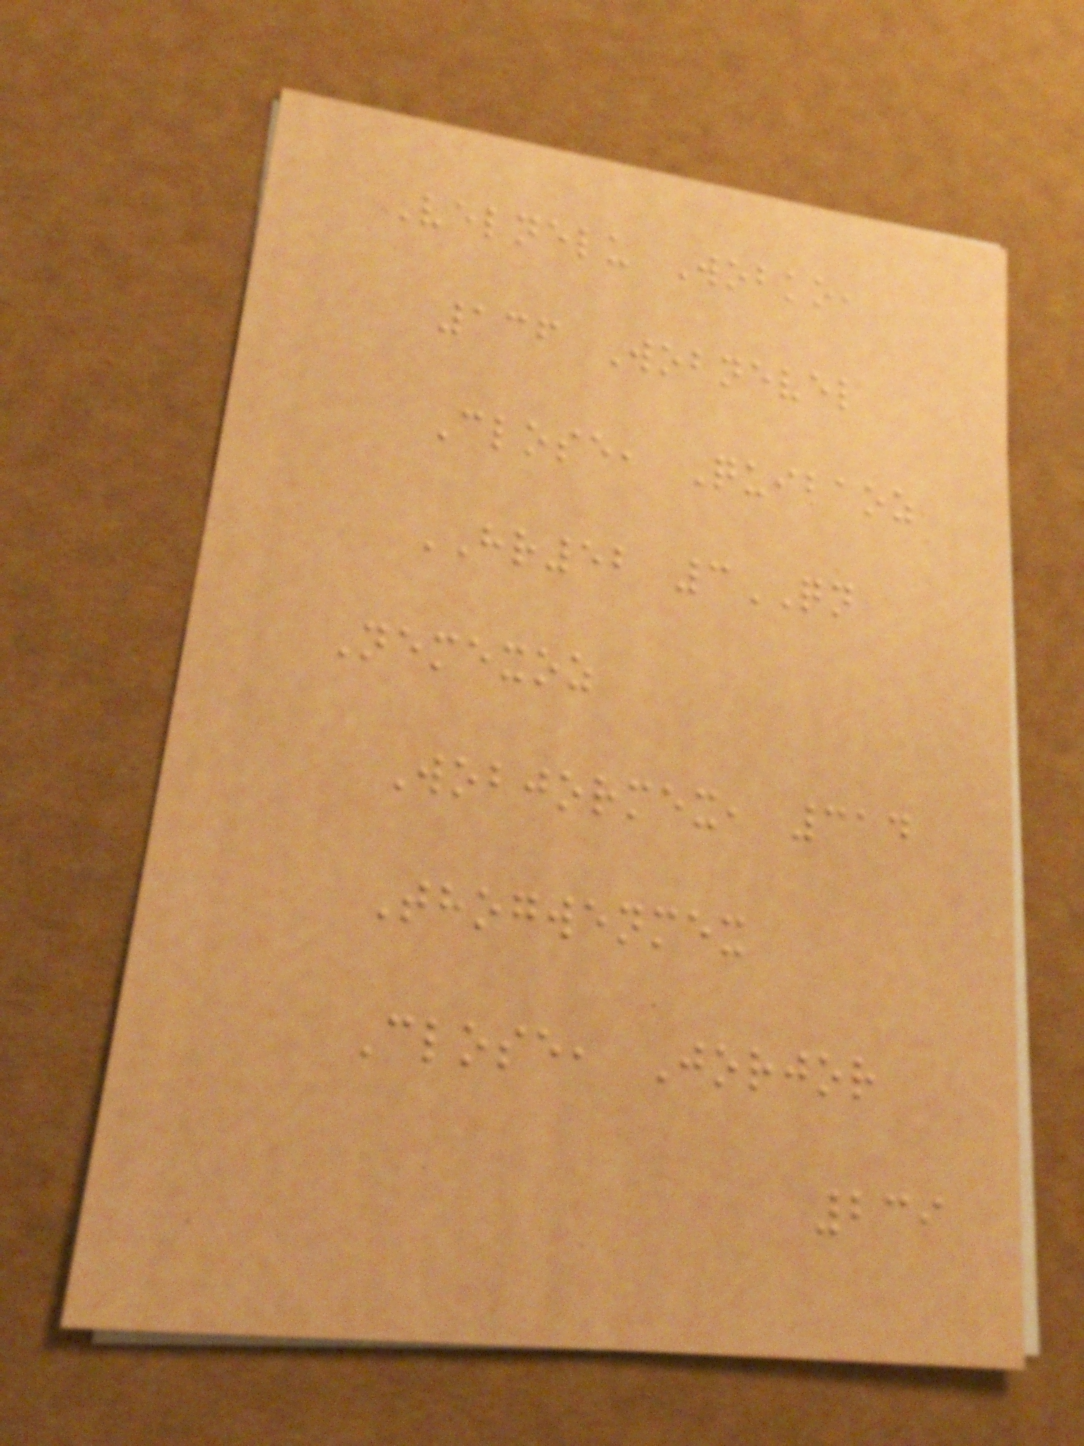Velnelu Wobko,
136 Wobnevel
Close, Quibaoz
HR52 3QN
Nemexoz
Wobjormex, 314
Thogwenmex
Close, Jorjor
239
